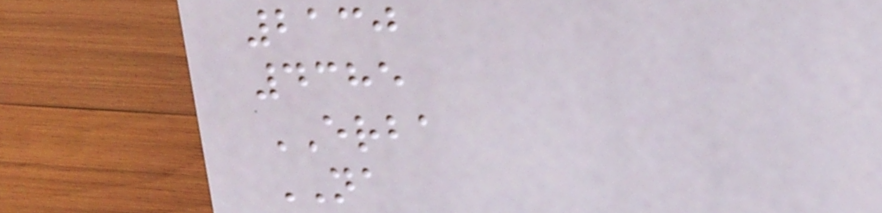2130
4385
ERBA
NA
